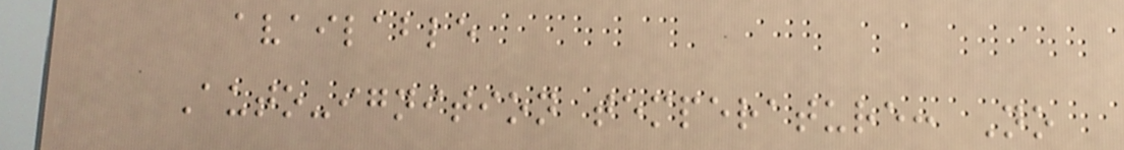available
Auto-ignition temperature: No
